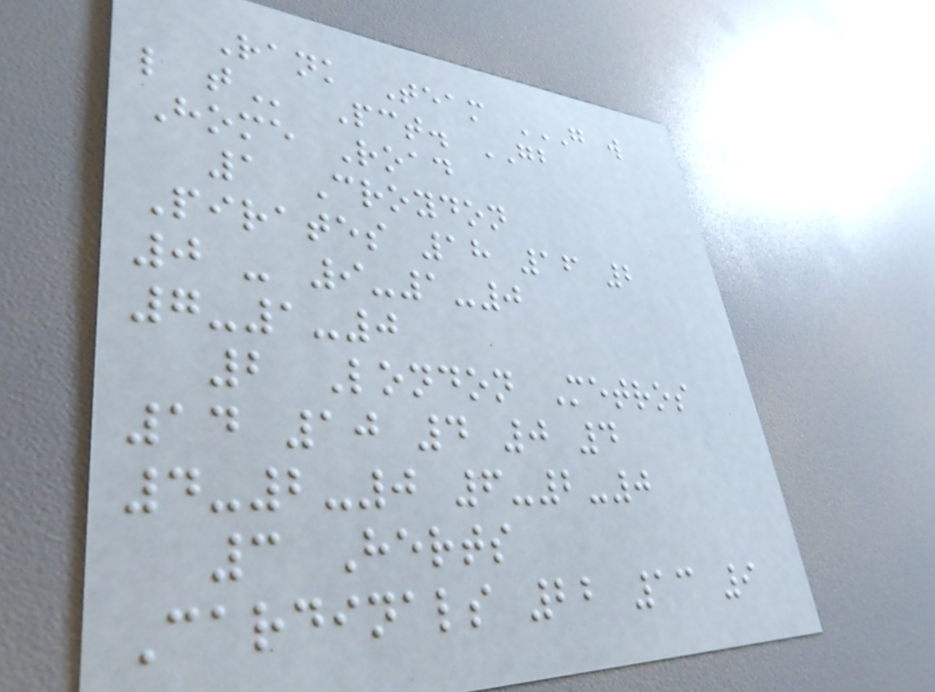Rank Team G W
L T Pct. GB
Home Road
1 Croydon
Pirates 18 16 2
0 - 9-1-0
7-1-0
2 London Metros
14 10 4 0 4
4-2-0 6-2-0
3 Herts
Cardinals 22 13 9
